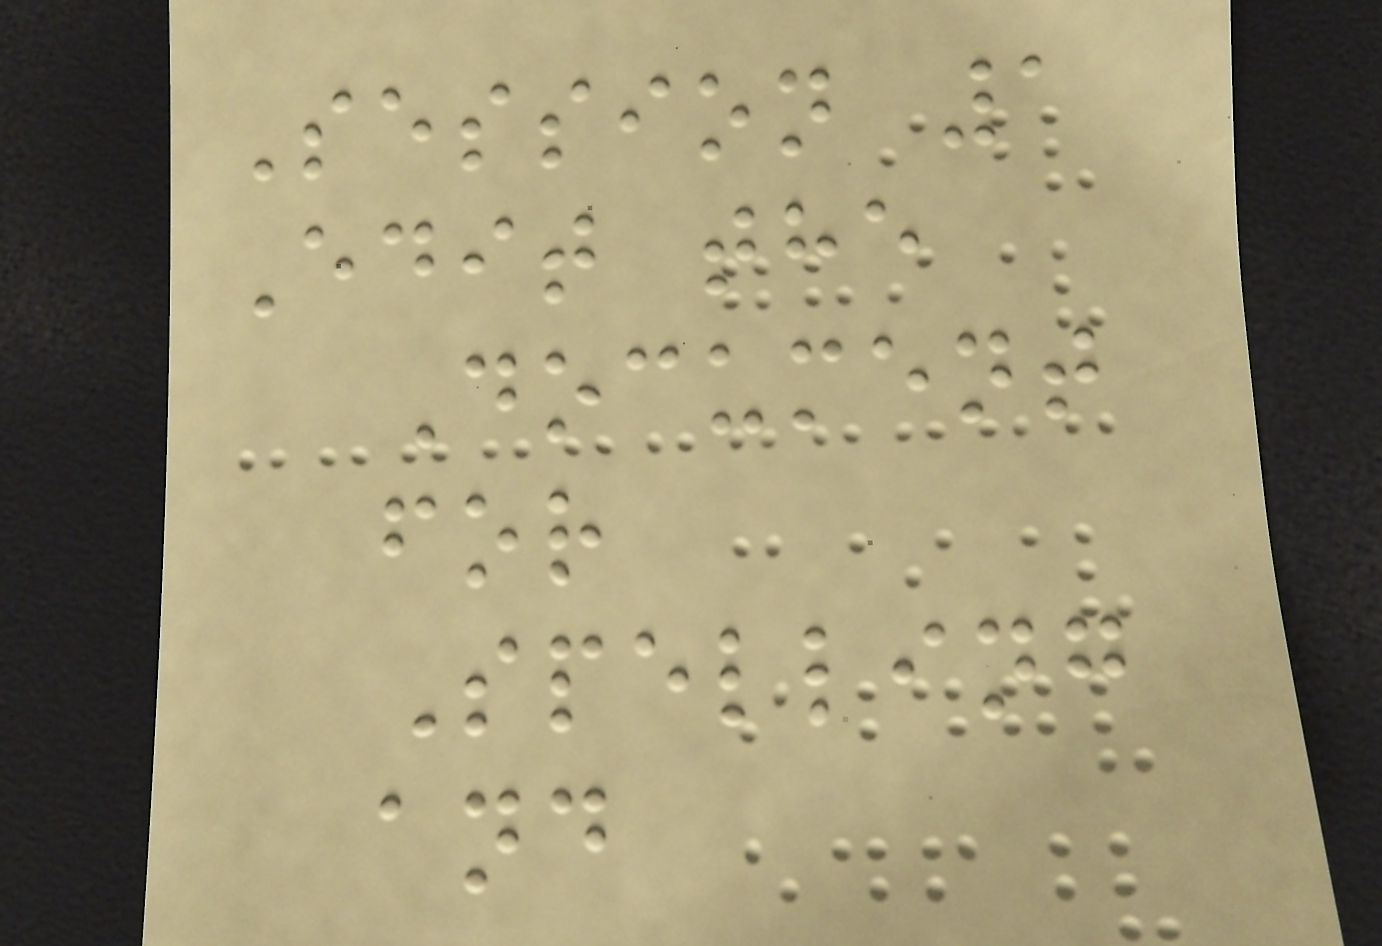Session 1
Edit the
Document
for
Spelling
and
